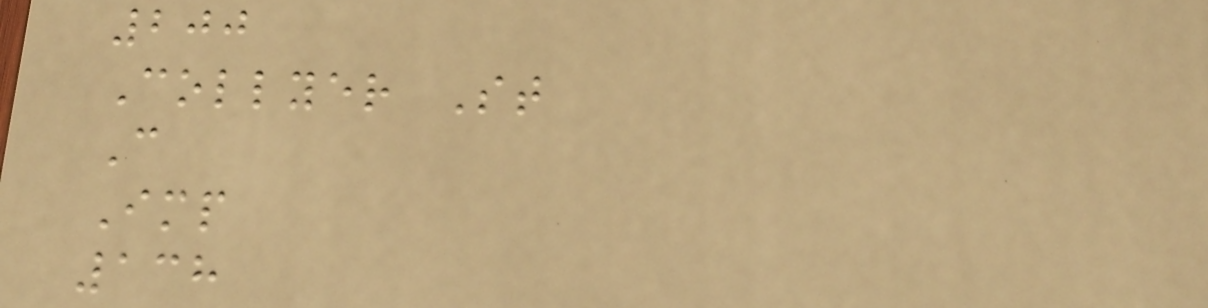200
Collyer St
C
Imp
138
